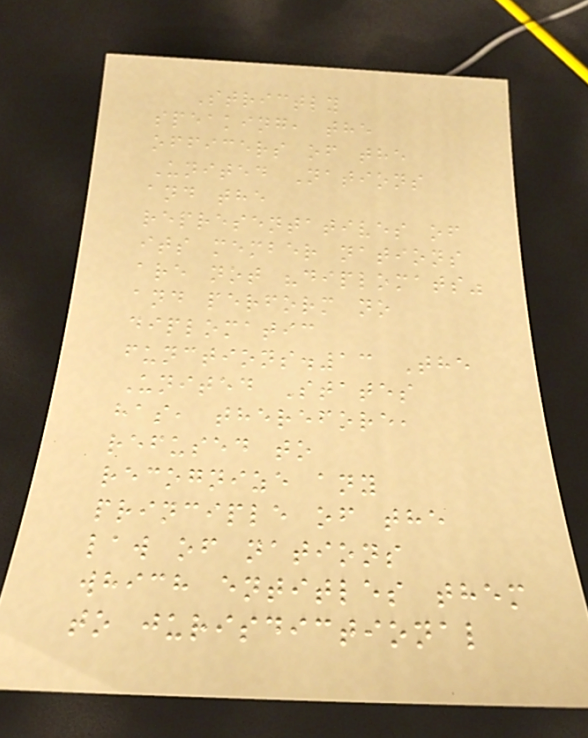Strictly
speaking, the
officers of the
United Nations
and the
representatives of
its member nations
are not "diplomats"
and perform no
diplomatic
functions.13 The
United States
has, therefore,
refused to
recognize any
principle of the
law of nations
which entitles them
to jurisdictional
